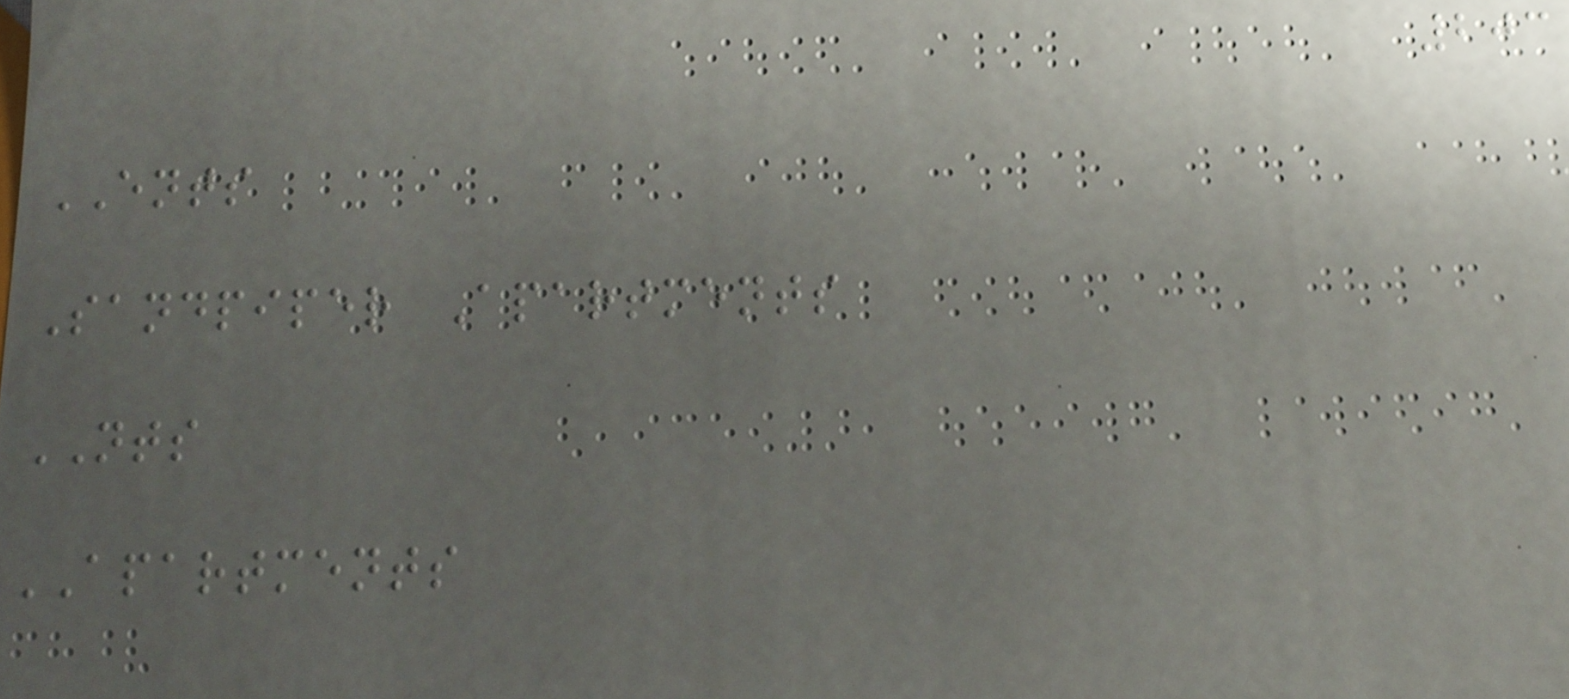203
ENTS
Sandpiper Apartments
NTS
APARTMENTS
